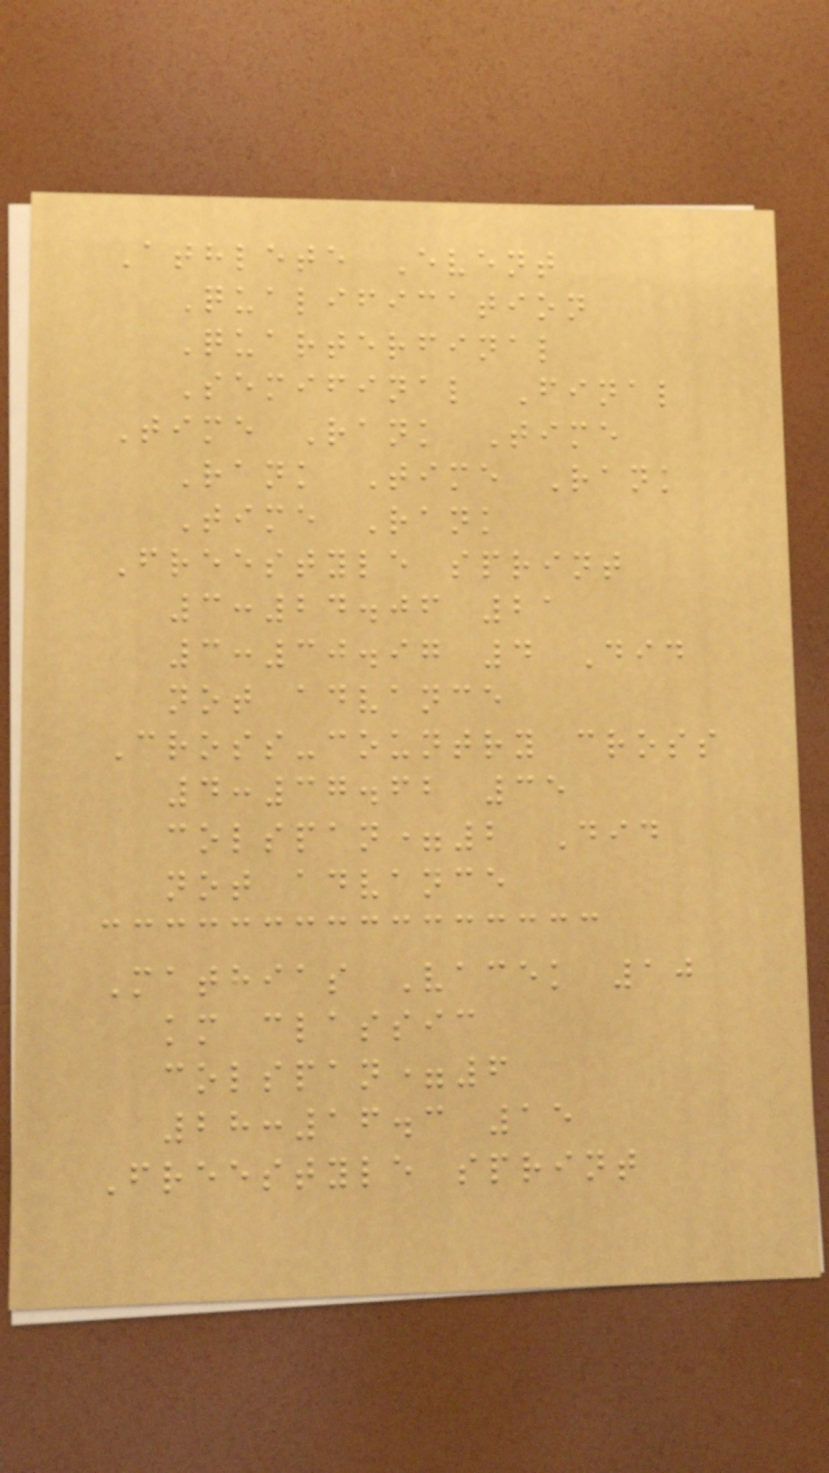Athlete Event
Qualification
Quarterfinal
Semifinal Final
Time Rank Time
Rank Time Rank
Time Rank
Freestyle sprint
3:24.06 21
3:30.97 4 Did
not advance
Cross-country cross
4:37.62 35
colspan=2 Did
not advance
Mathias Vacek 10
km classic
colspan=6
28:16.3 15
Freestyle sprint
